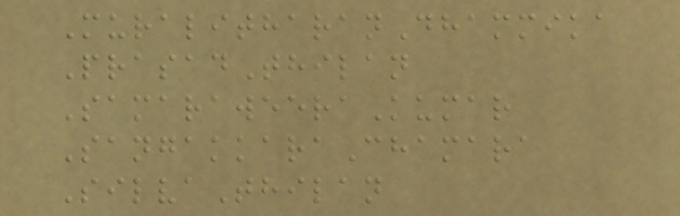MuralitharanDhammika
PrasadThilan
SamaraweeraKumar
SangakkaraChamara
SilvaThilan
